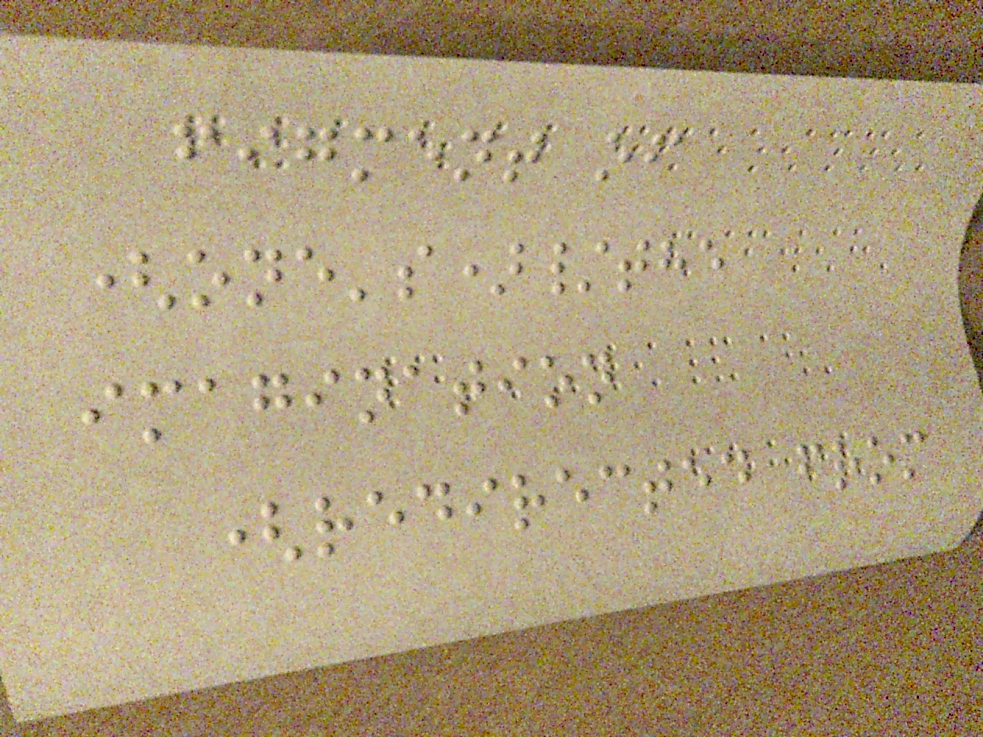figment of
(one's)/the
imagination
(redirected from
